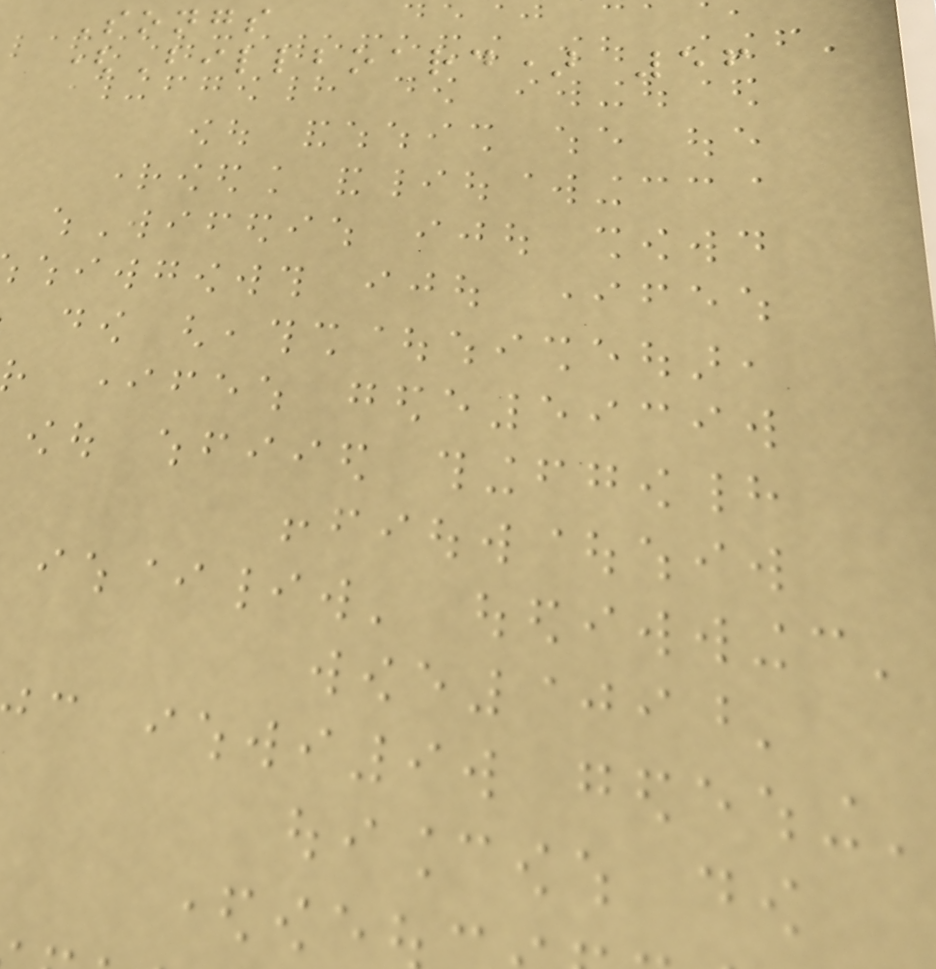Songs
(Billboard) 56
